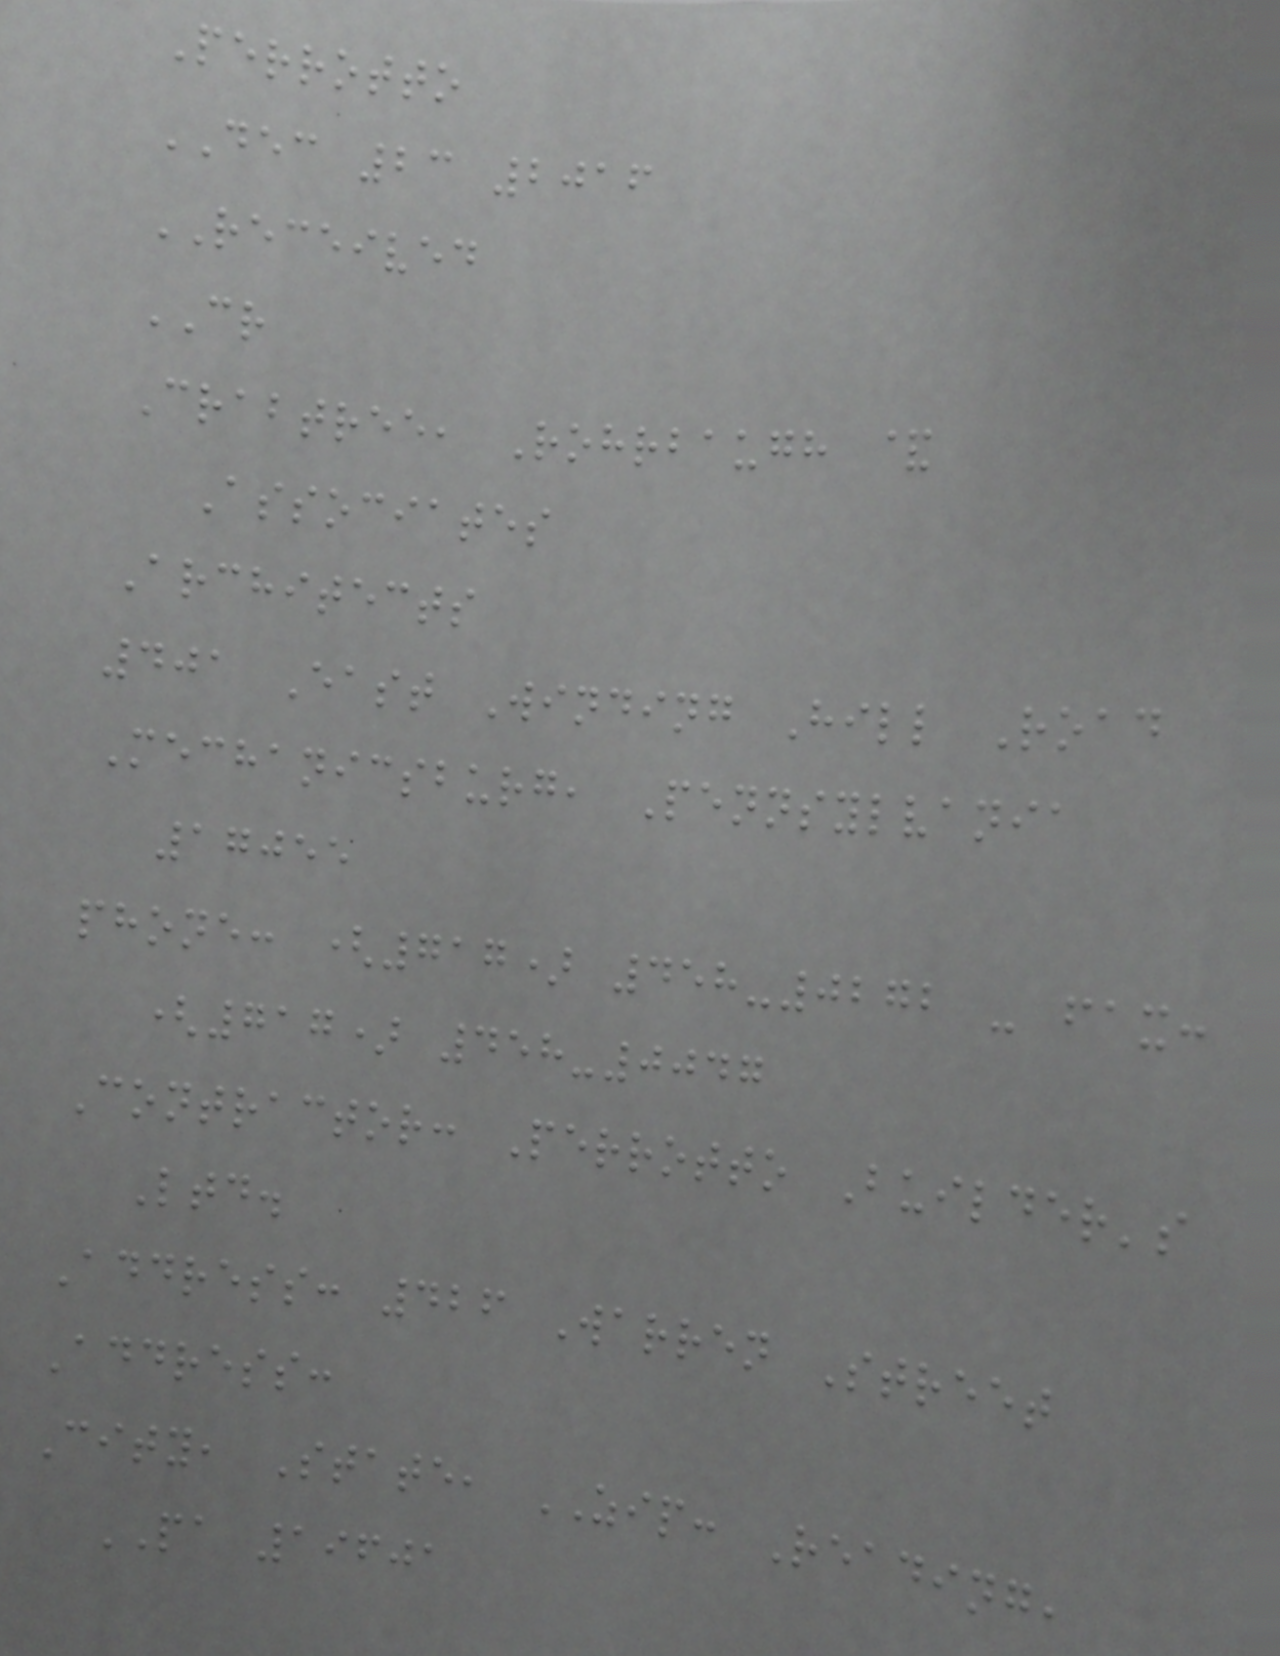Perrotto
DEC 23 2016
RECEIVED
CR
Crabtree, Rohrbaugh &
Associates
Architects
401 East Winding Hill Road
Mechanicsburg, Pennsylvania
17055
phone: (717) 458-0272 - fax:
(717) 458-0047
Contractor: Perrotto Builder's
Ltd.
Address: 426 Warren Street
Address:
City, State, ZIP: Reading,
PA 19601
